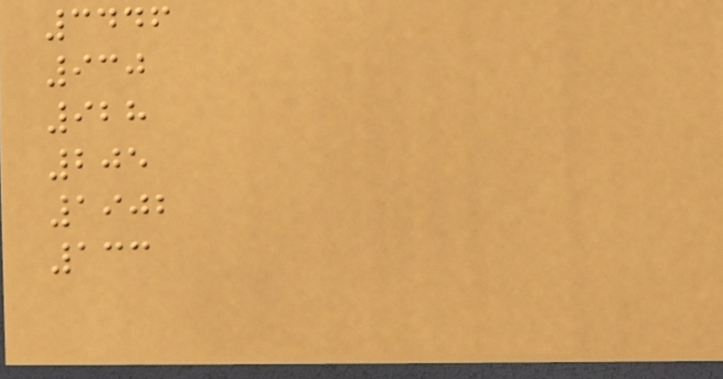3446
930
928
205
1902
133
